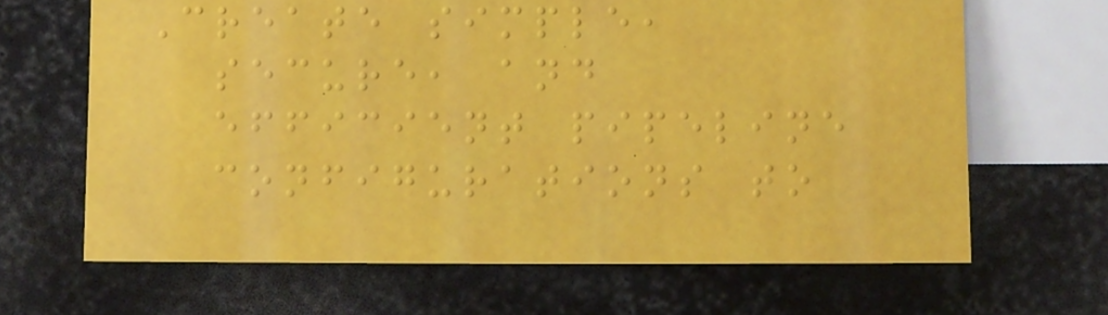Create simple,
secure, and
efficient pipeline
configurations to
